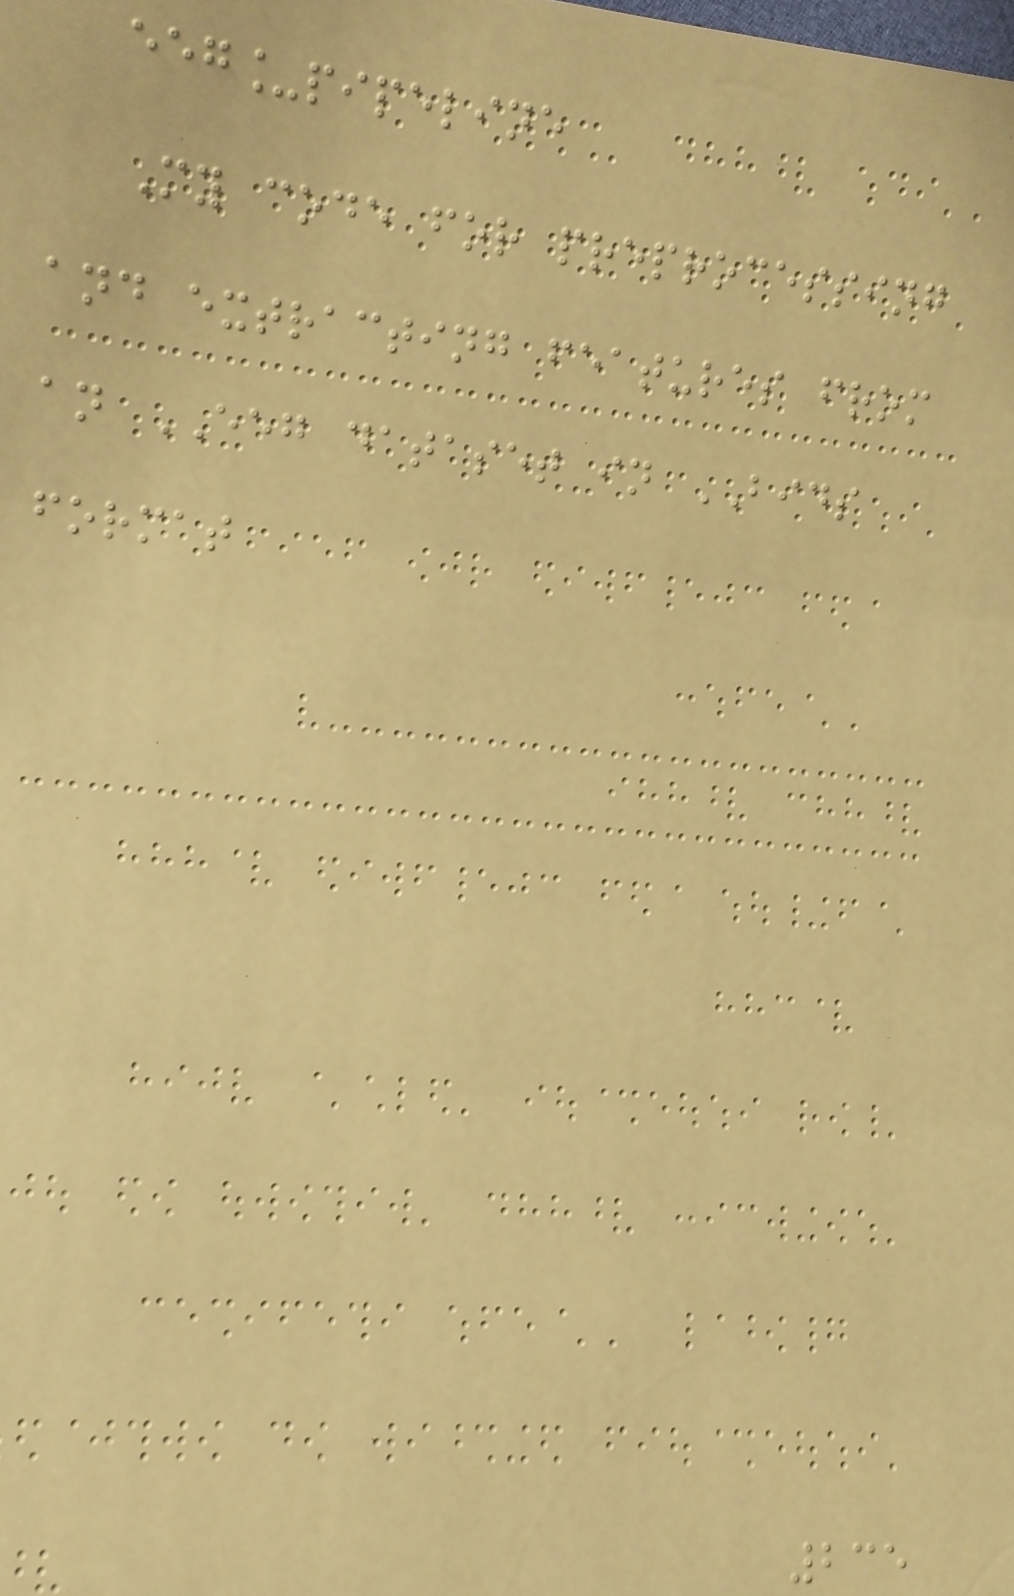eeg_pipeline
My code for preprocessing
and extracting features from
an EEG dataset in BIDS
format
235
